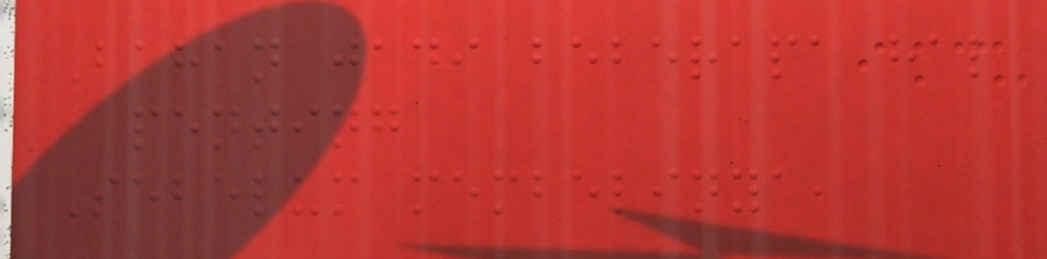Bahan jadi beberapa hal
penting
Sebelum membelinya,
